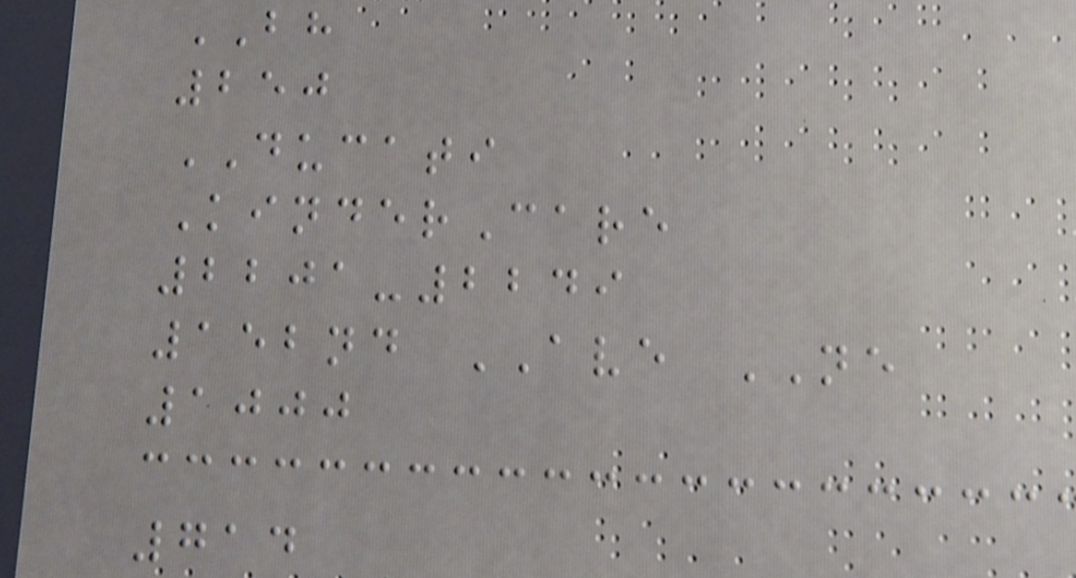BH
250
DUCATI
KinderCare
2201-2249
152nd AVE NE
1000
714
